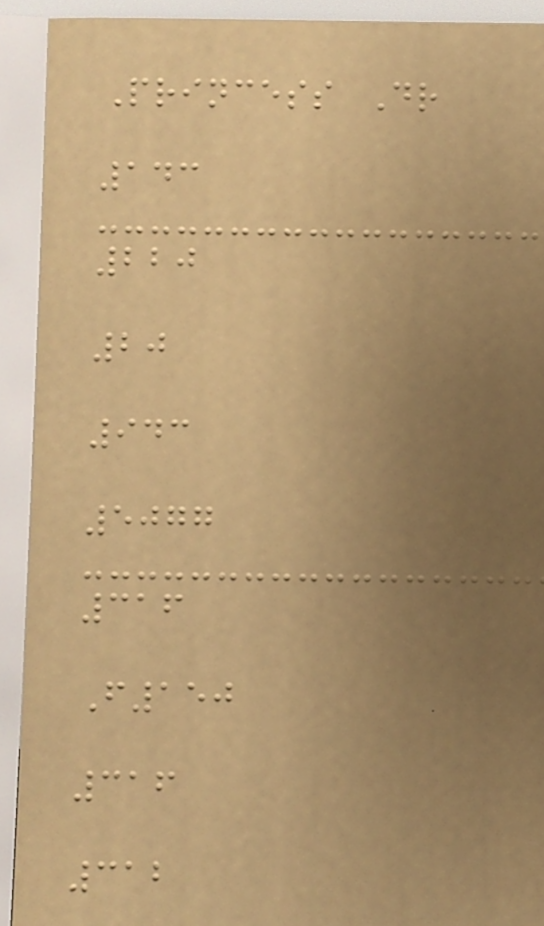Princess Dr
143
220
20
943
5077
316
F150
316
312
